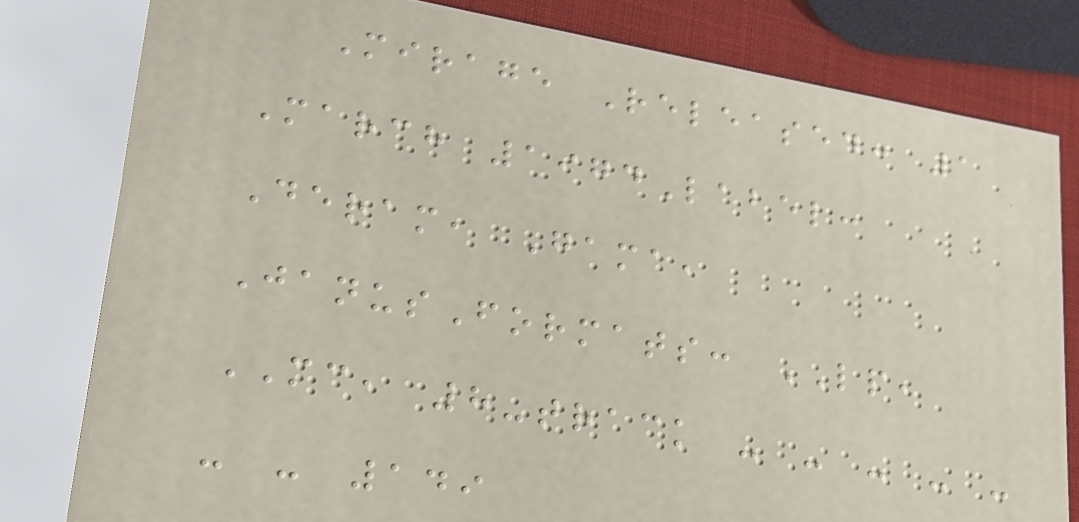Mirage Released: 1
March 1974Label:
Deram, Gama,
JanusFormats: LP,
MC, 8-track - - - - -
- - 149
